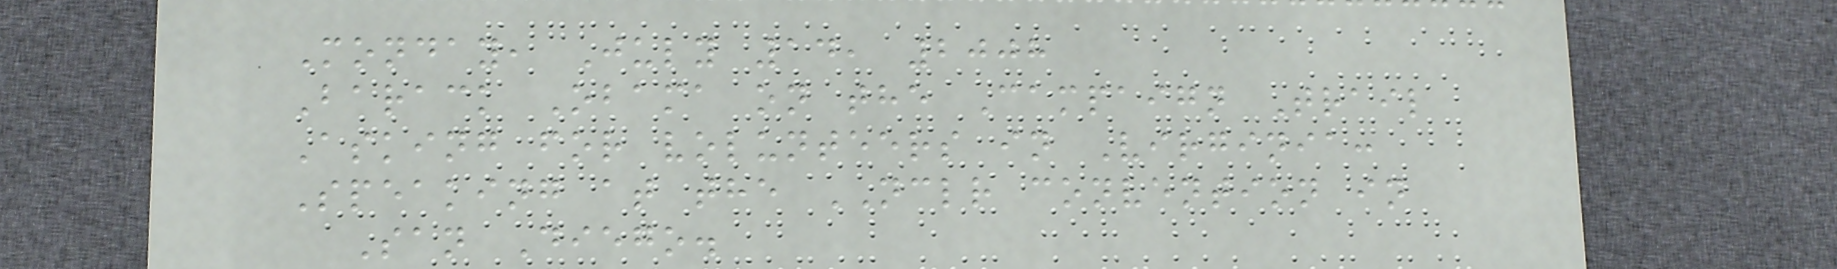Monday, July 14, 2008
Barack Obama on the Campaign Trail
Asking for volunteers in Virginia:
Speaking at the NCLR convention in
San Diego.
